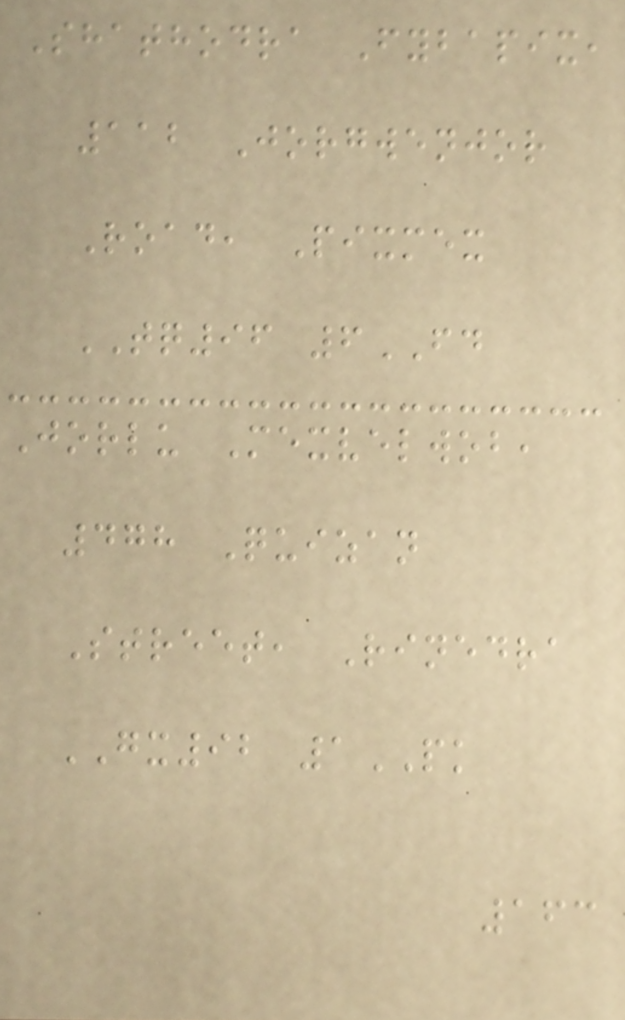Shathodra Fybapix,
112 Jorgwenjor
Road, Pixmex
TQ96 6FD
Jorlu Mexvelwob,
478 Quizan
Street, Rinedra
GX92 1PK
163
